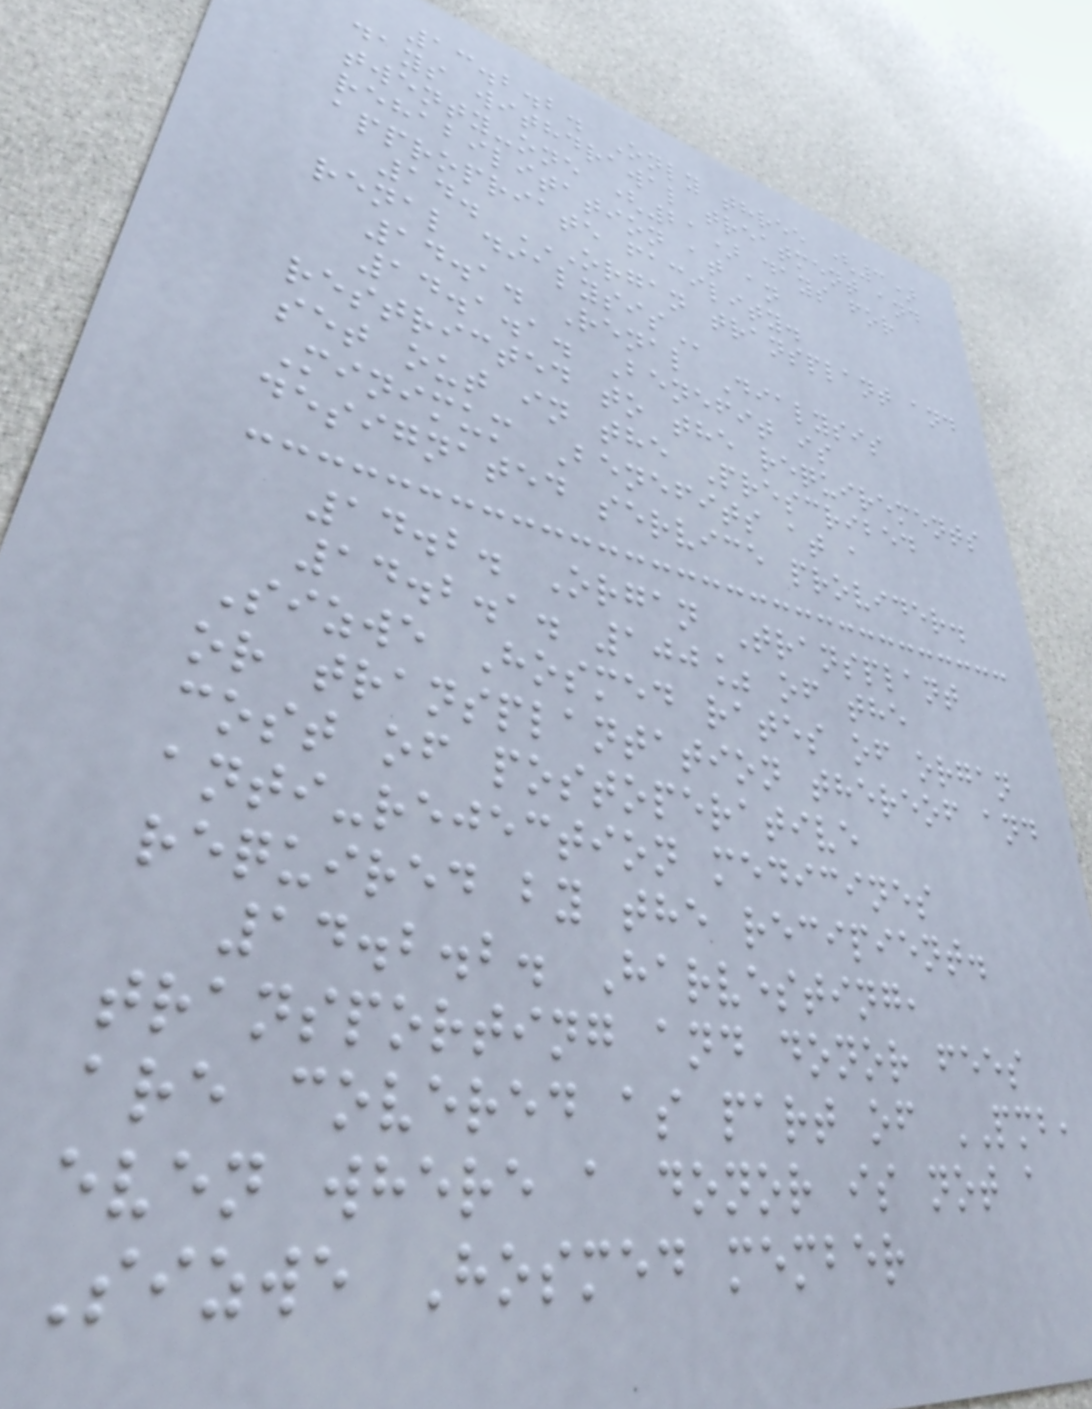13.2.2. Only three (3)
days withdrawal treatment and
twenty-one (21) days for
rehabilitation at an
appropriate facility.
14. ORGAN TRANSPLANT AND
RENAL DIALYSIS
14.1. Renal Dialysis
14.1.1. Benefit is
restricted to the requirements
set out in the Prescribed
Minimum Benefits at a
designated service provider.
14.2. Organ Transplant
14.2.1. 100% of the
Sizwe Hosmed rates of organ
or transplantation thereof and
cost of postoperative
anti-rejection medicines
required by the recipient.
14.2.2. Harvesting,
transporting and donor fees
are covered as part of PMB,
even where a donor is not a
Sizwe Hosmed member
